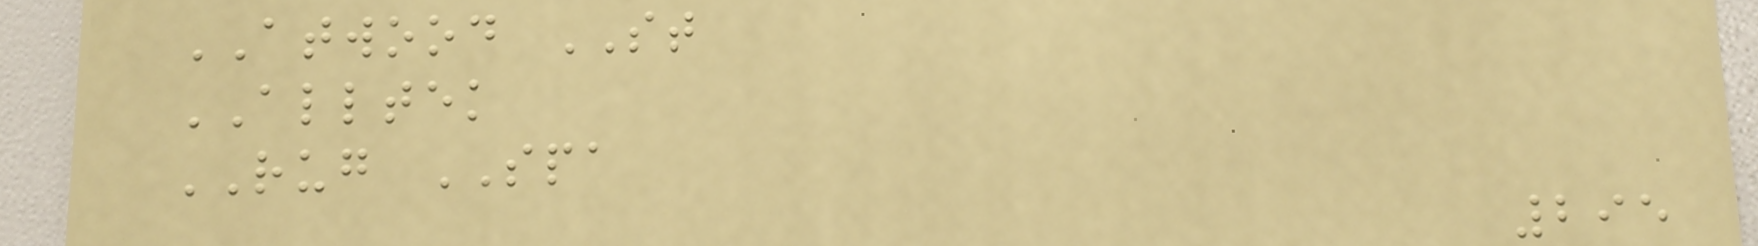ATWOOD ST
ALLTEK
RUG SPA
295
